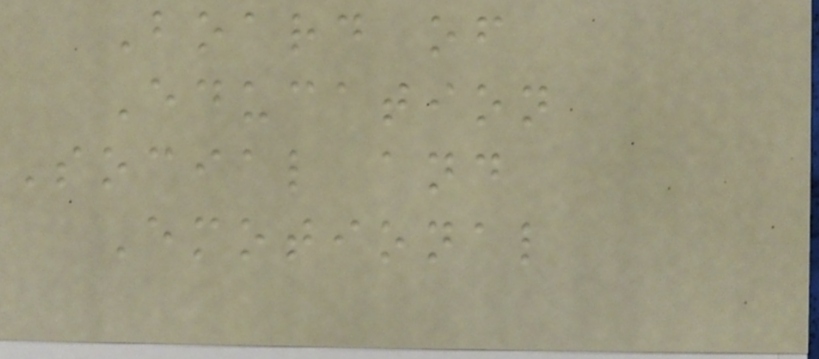Board of
Education
Social and
Emotional
